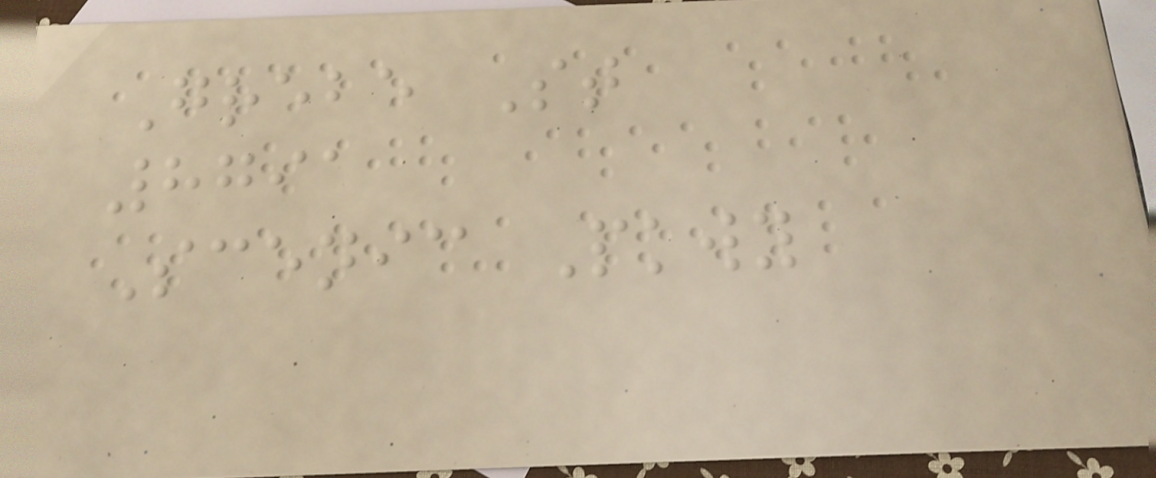Grebe St
8791
Scenic Pkwy
